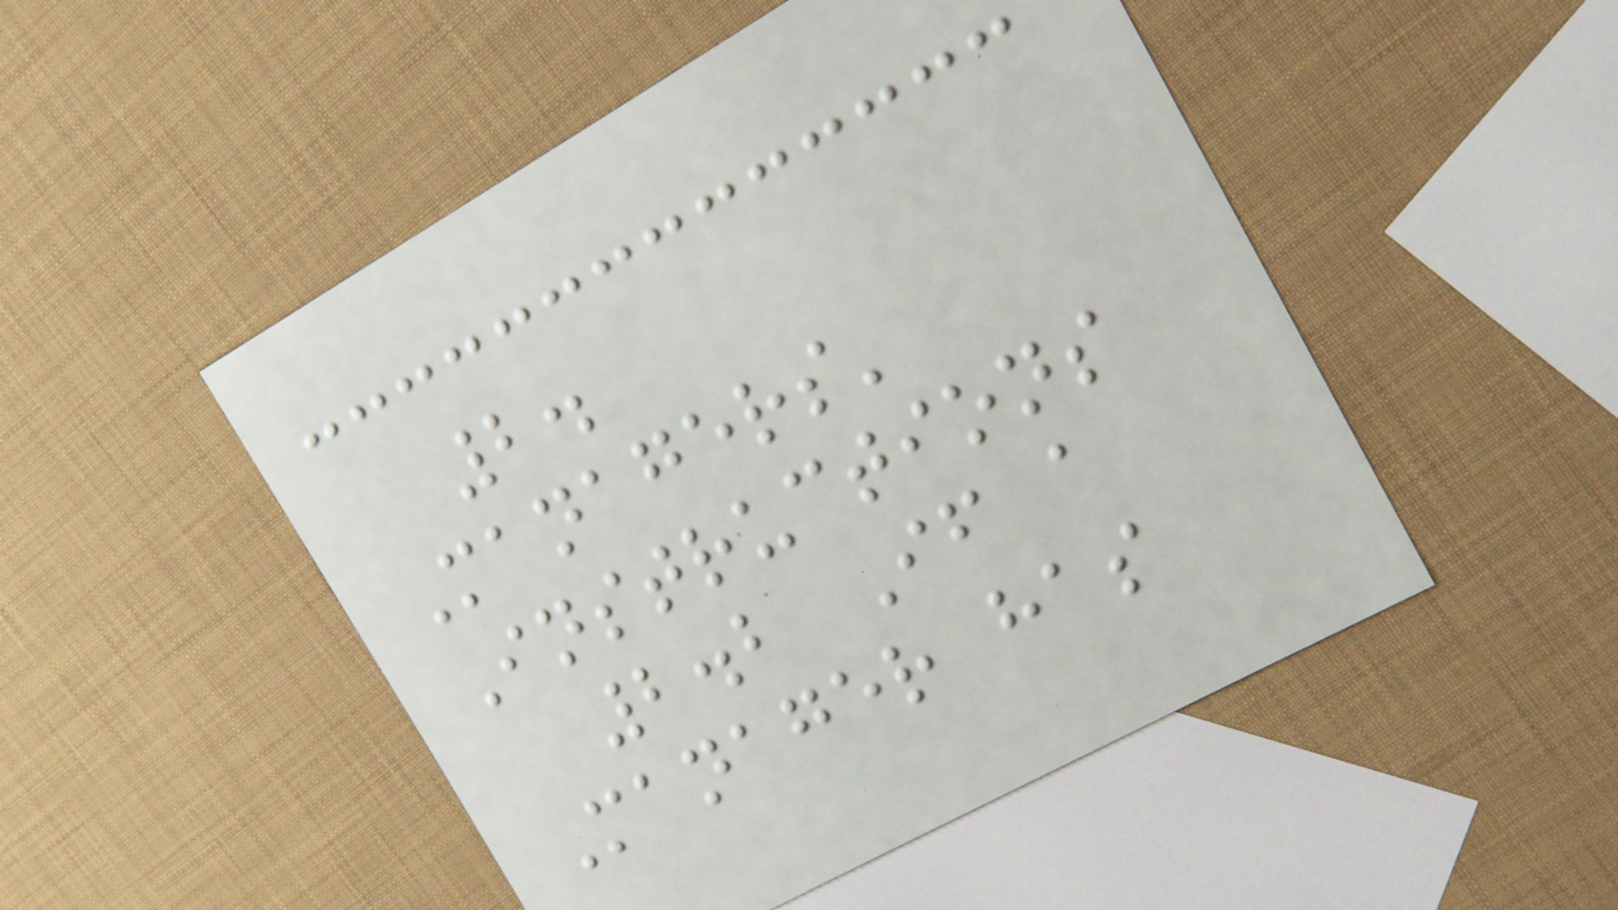2.
Managers'
Instructions
2.2 If a
Manager has
